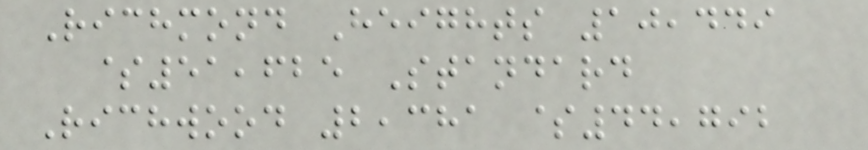Richmond Heights 10,449
$51,625 Standard
Richwood 2,381 $44,792
